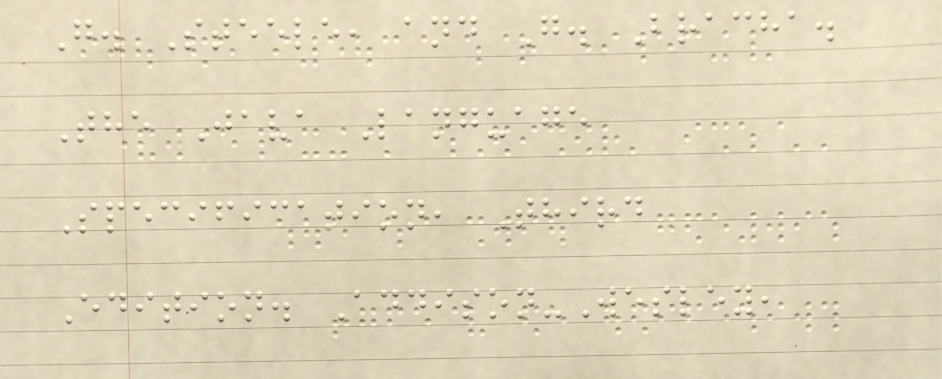G. Steele, and G. Bracha.
The Java Language
Specification, Third
Edition. Addison-Wesley,
